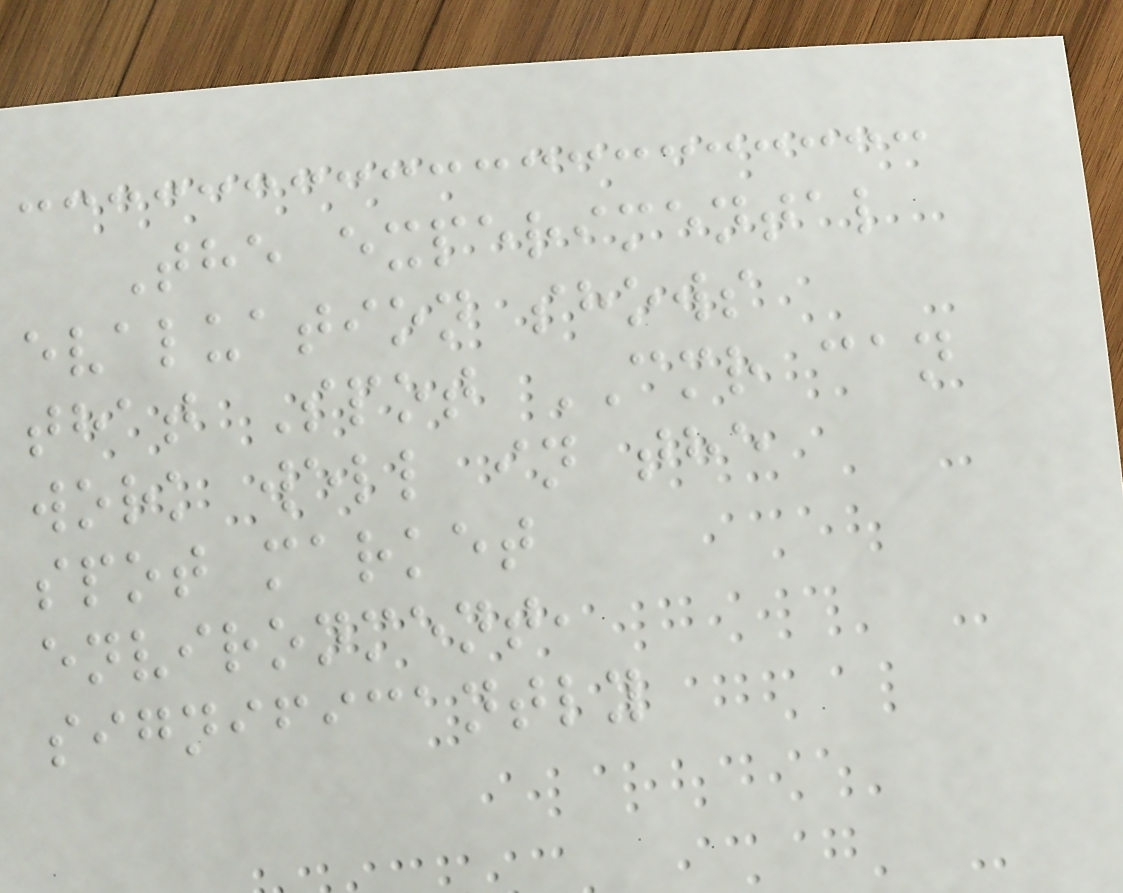The experimental
evaluation shows
that Spot CMR can
work well in the
spot market
environment,
significantly
